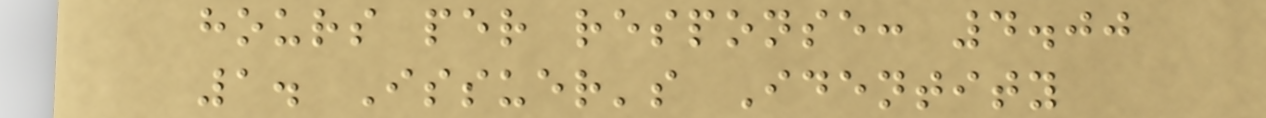hours per response: 4.00
1. Issuer's Identity
